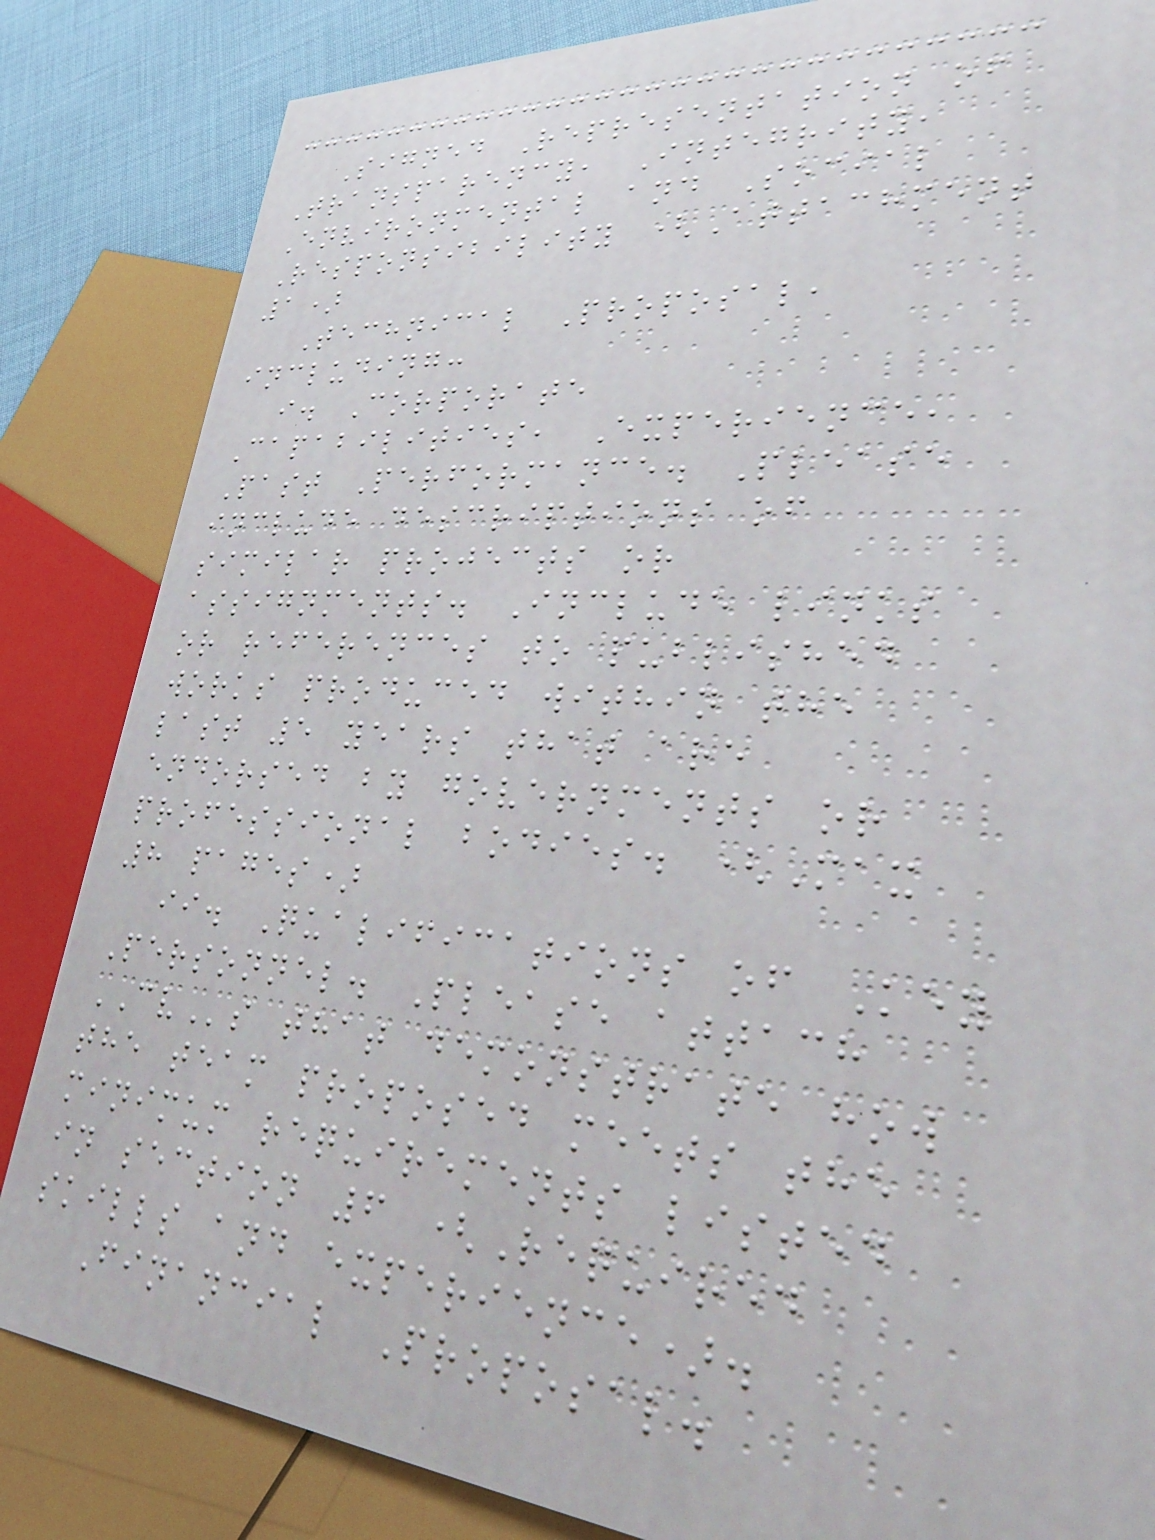Signed Representation of
Transparency, Integrity,
Environmental and Social
Responsibility (Attachment
1)
Technical Proposal,
including:
i. Corporate
Capabilities, Experience,
Past Performance. Please
include descriptions of
similar projects or
assignments. Include links
or references to published
works produced within the
last 5 years that are
endorsed by governments or
professional bodies. (Max
8 pages)
ii. Qualifications of Key
Personnel. Please attach
CVs that demonstrate how
the team proposed meets the
minimum requirements listed
in section 6 (Required
skills and experience).
Financial Proposal.
